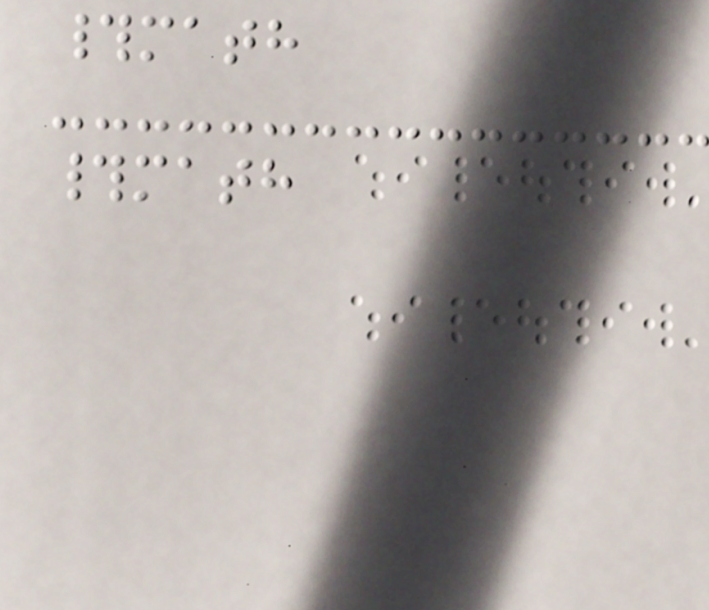#math
#math
